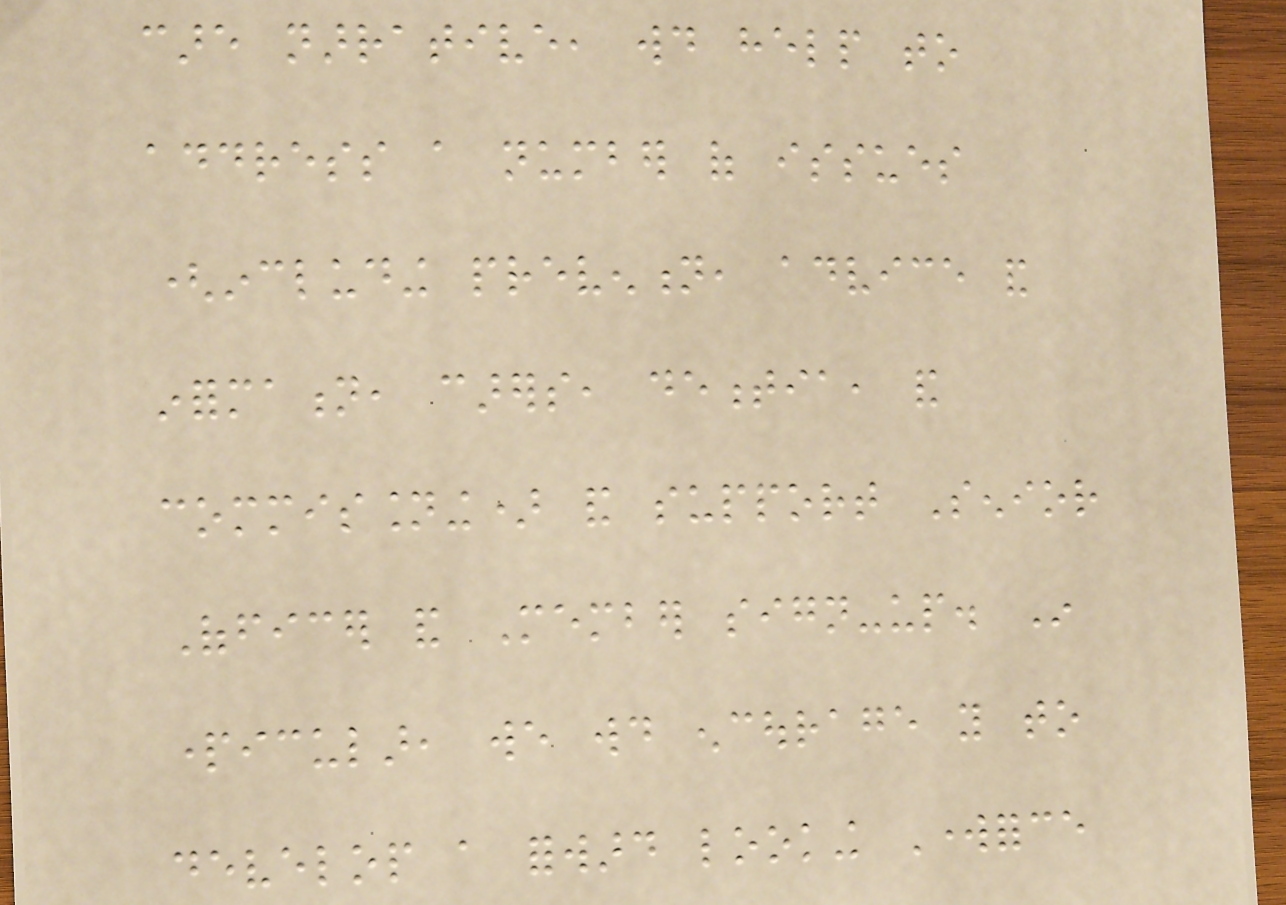care narrative, would help to
address a number of issues
(including prevention, advice and
information, carers, dementia, and
commissioning) and support Senior
Officer and Member sign-up. In
particular, we would encourage you to
develop a forward looking Workforce
